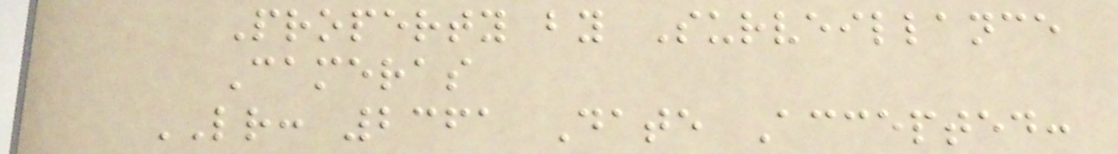Property by Surveillance
Cameras
LR: 2361 Date Accepted:
